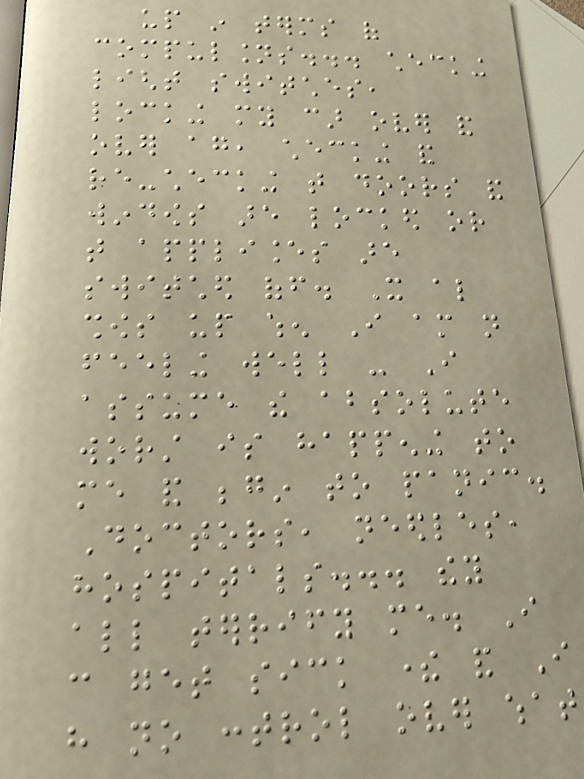up in terms of
compulsions... checking
light switches,
locking my car over and
over again, checking and
re-checking that doors and
windows are locked or
that appliances are
switched off. It also
shows up when I am not
feeling well - I
assume the absolute
worst is happening to
me and begin to panic.
Doctors, needles,
hospitals... they
all terrify me. I
can get sick there and I
have no control over what
